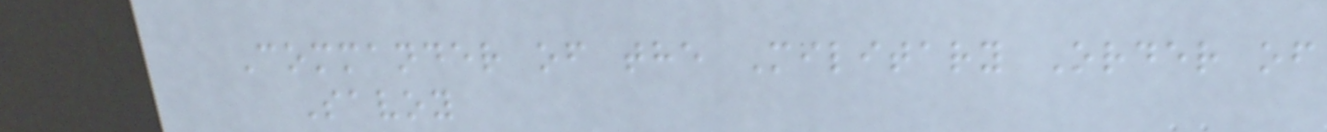Commander of the Military Order of
Savoy
